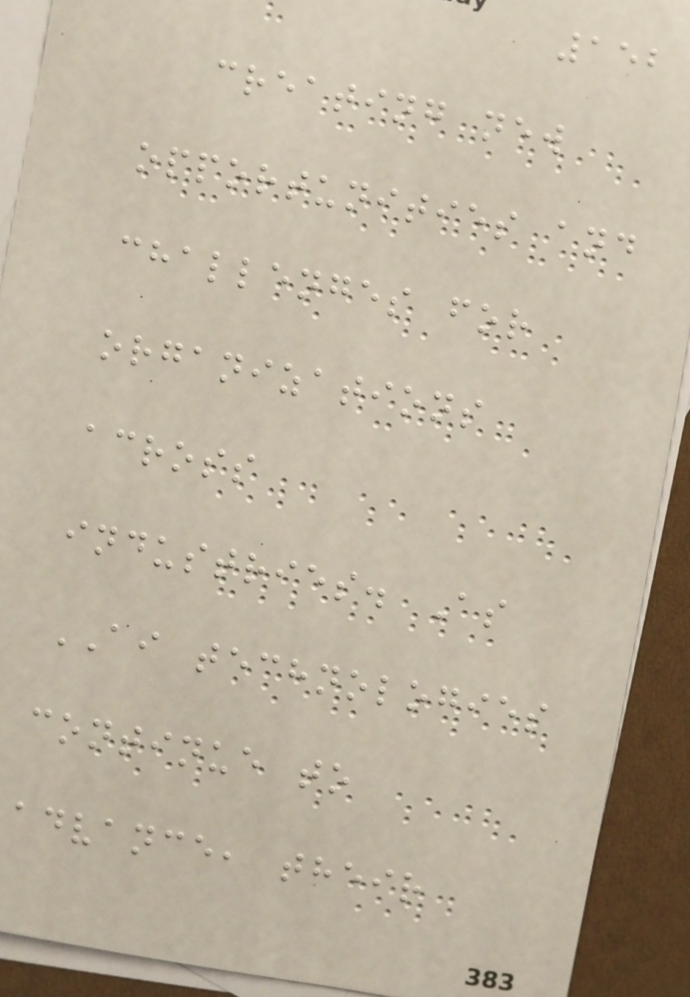152
creating new
opportunities and
challenges for
organizations
across
industries. As
AI technologies
continue to
advance, their
